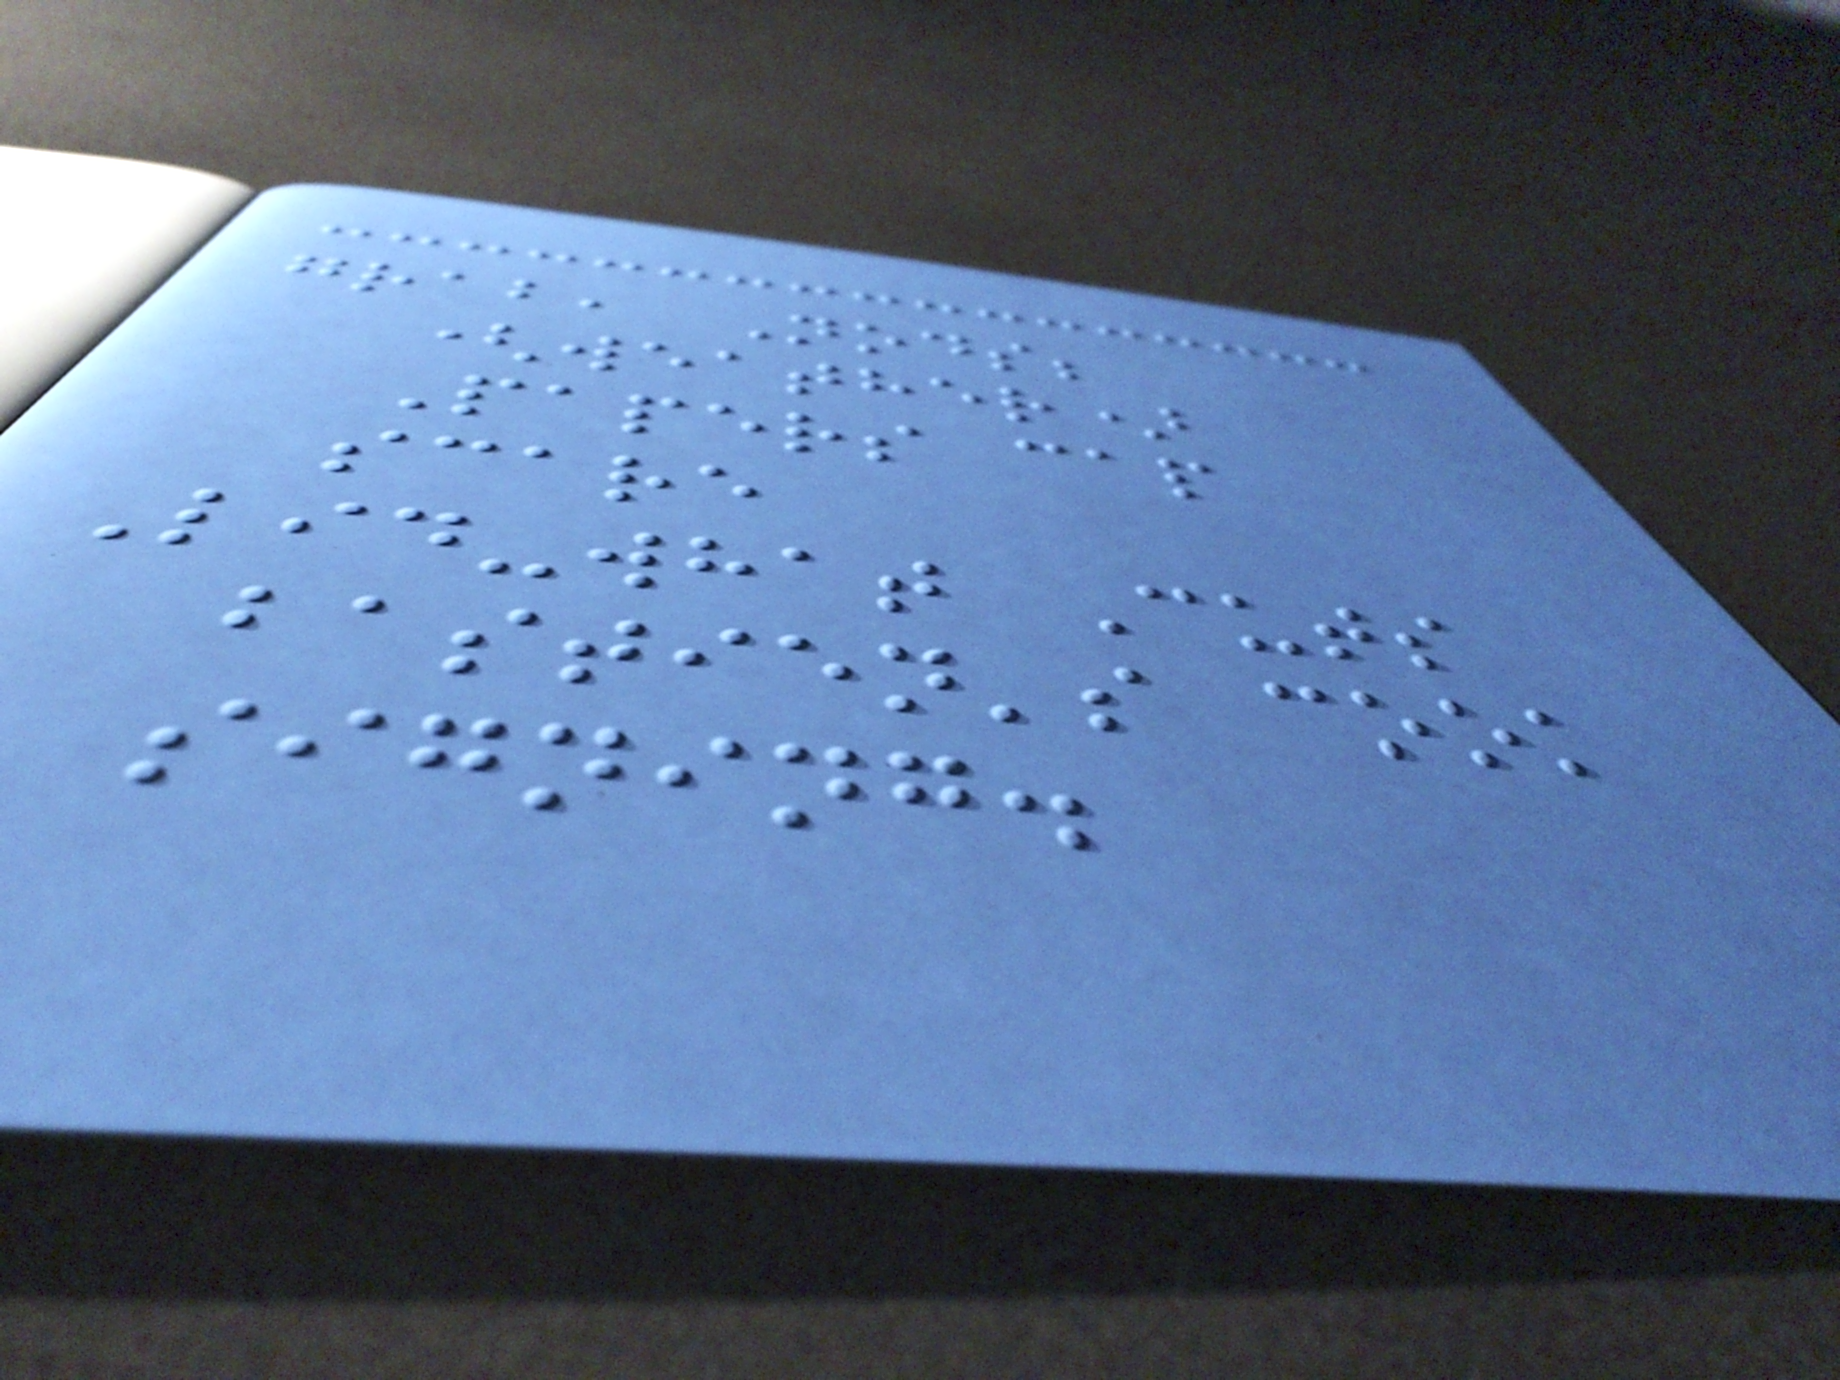grab, Nods;
(weather)
Papers cap
scare
Lid-what Cuts
bastien's cook
signing.
